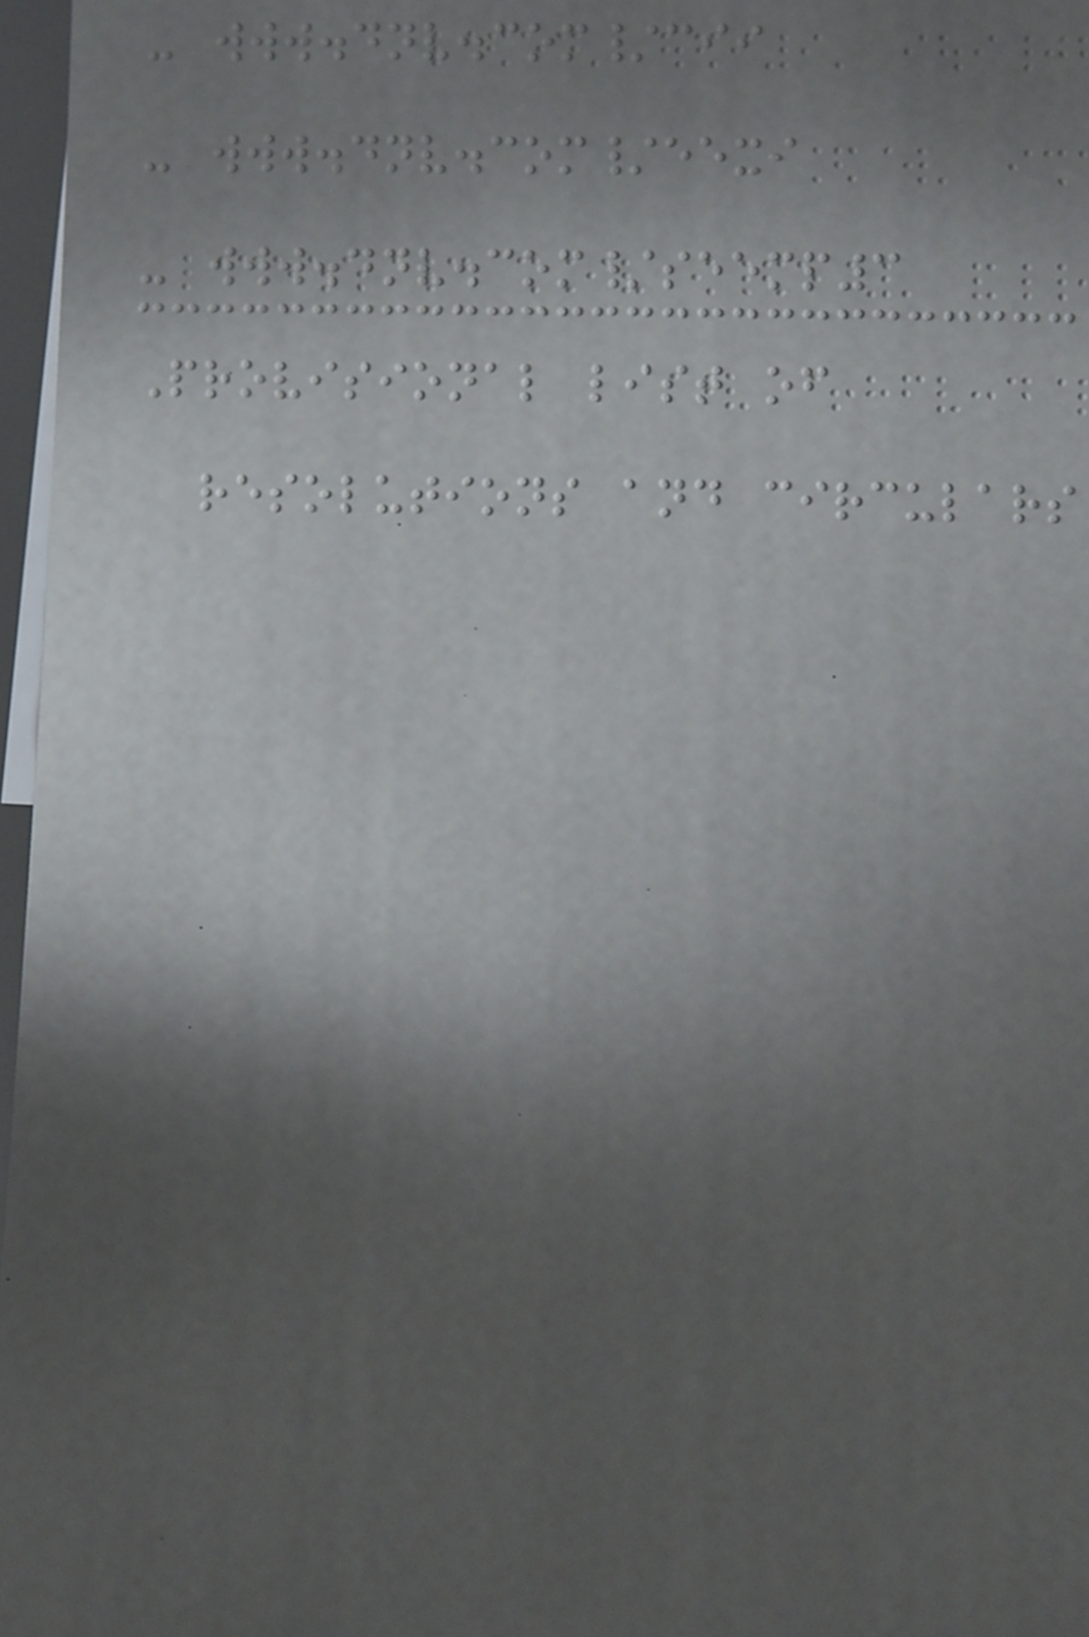- www.dnv.com/cii
- www.dnv.com/eexi
- www.dnv.com/seemp3
Provisional list of
resolutions and circulars
